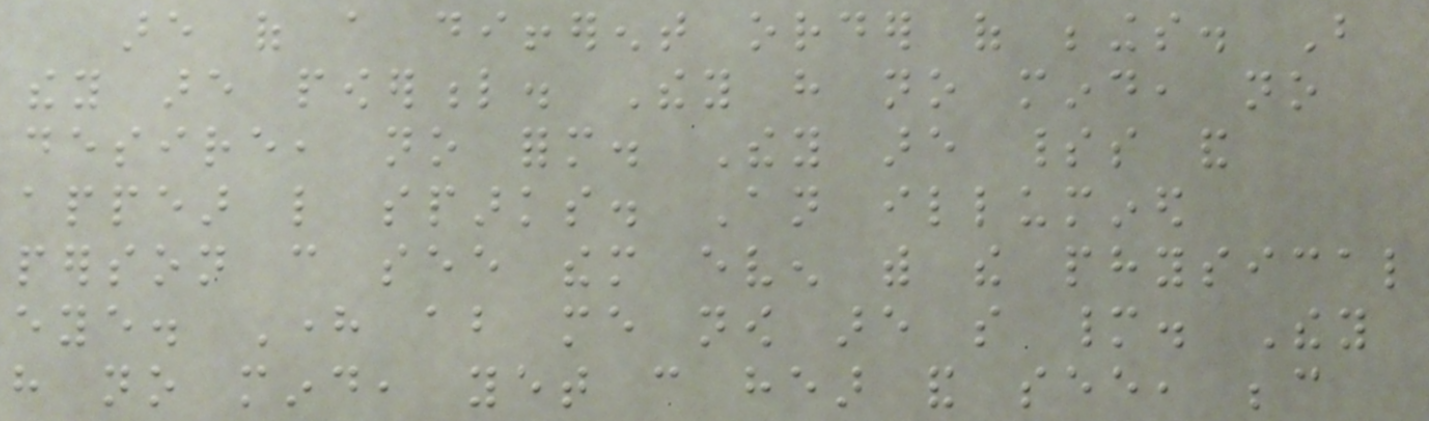are of a different order of beings. But
they are powerful. They have no mind, no
desire, no form. They are spirits and
appear like sparks. An illumined
person can see them even with the physical
eye. Here about me now are so many. They
have no mind, yet can hear and see, because
